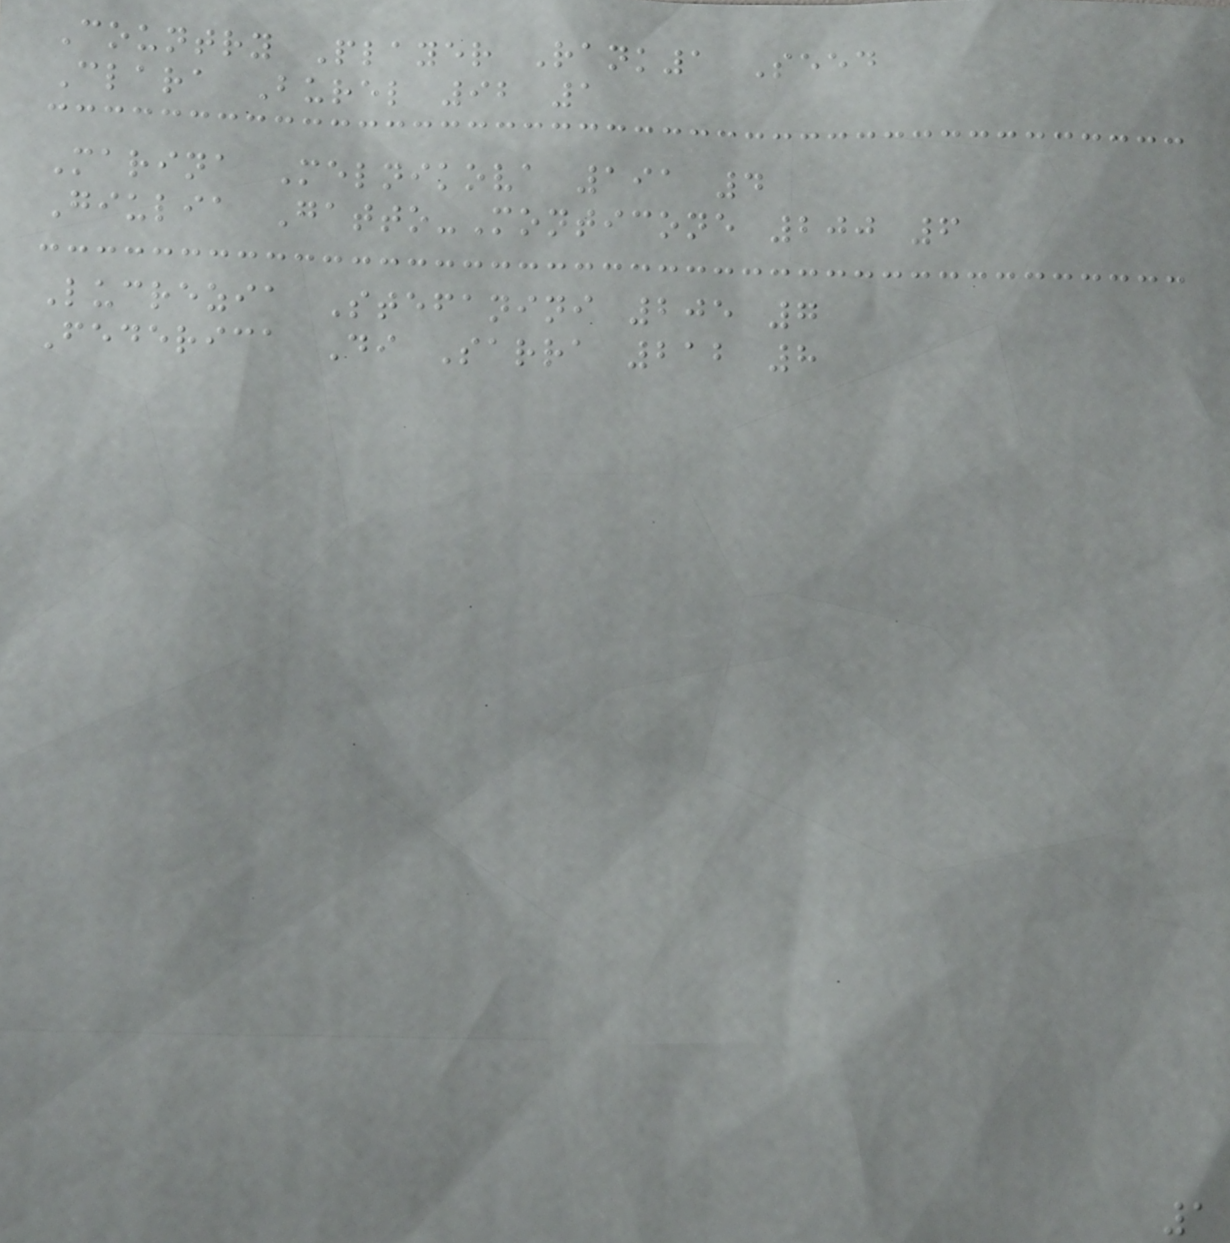Country Player Rank1 Seed
Clara Burel 92 1
Marina Melnikova 191 4
Giulia Gatto-Monticone 200 6
Lucrezia Stefanini 205 7
Federica Di Sarra 212 8
1
